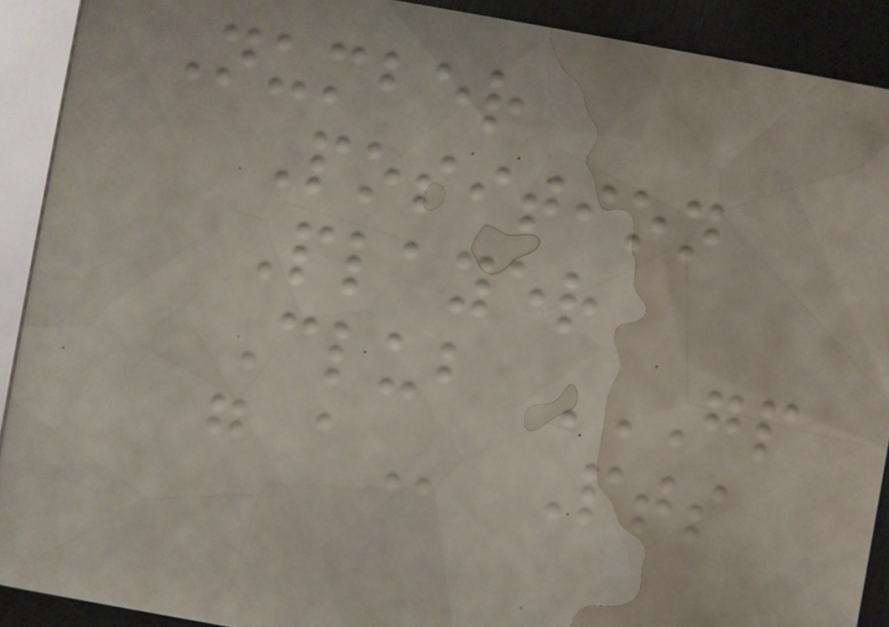Number
Position
Player
Club GP
G A Pts
